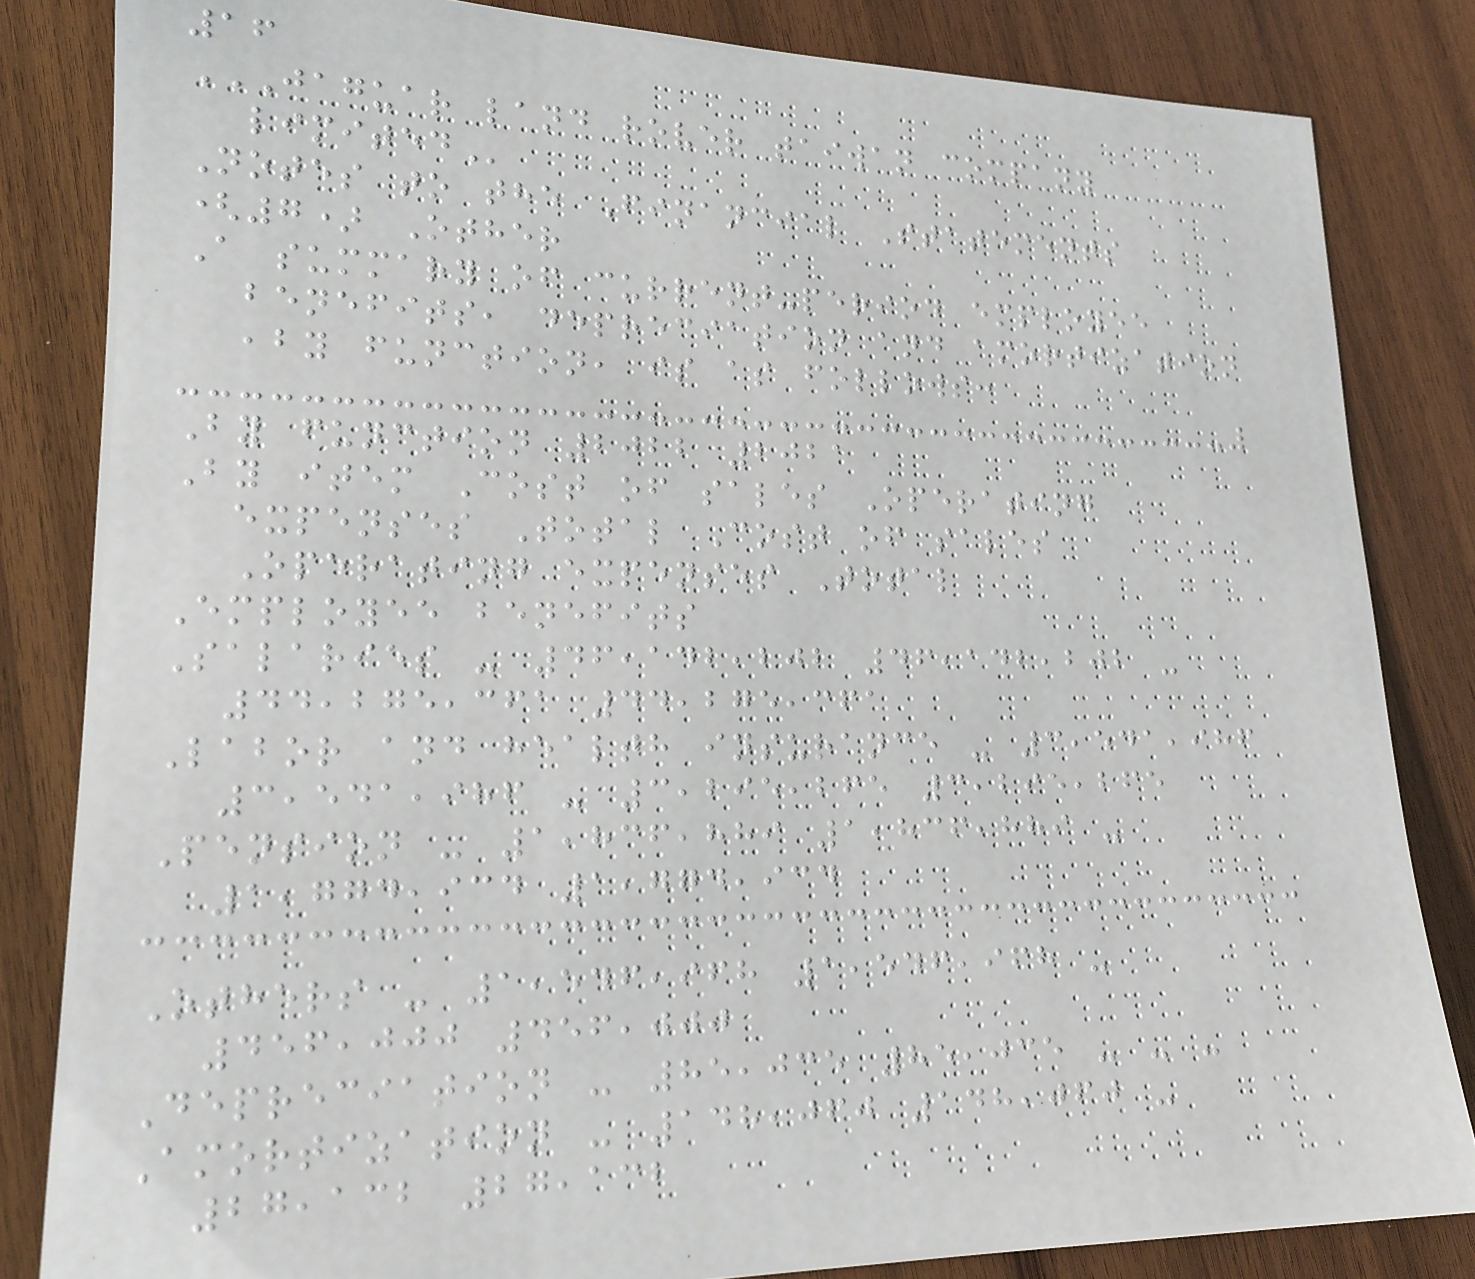16
JAGUAR LAND ROVER TAIWAN COMPANY
LIMITED
Notes to the Financial Statements
(7) Other
A summary of current-period employee
benefits, depreciation and amortization
,by function, is as follows:
By function 2022 2021
By item Cost of sales Operating
expenses Total Cost of sales
Operating expenses Total
Employee benefits
Salaries - 46,142,202 46,142,202 -
44,275,361 44,275,361
Labor and health insurance - 3,541,986
3,541,986 - 3,295,265 3,295,265
Pension - 1,836,889 1,836,889 -
1,774,934 1,774,934
Others - 1,546,968 1,546,968 -
456,000 456,000
Depreciation - 85,035 85,035 - - -
Amortization - 148,060 148,060 -
27,132 27,132
